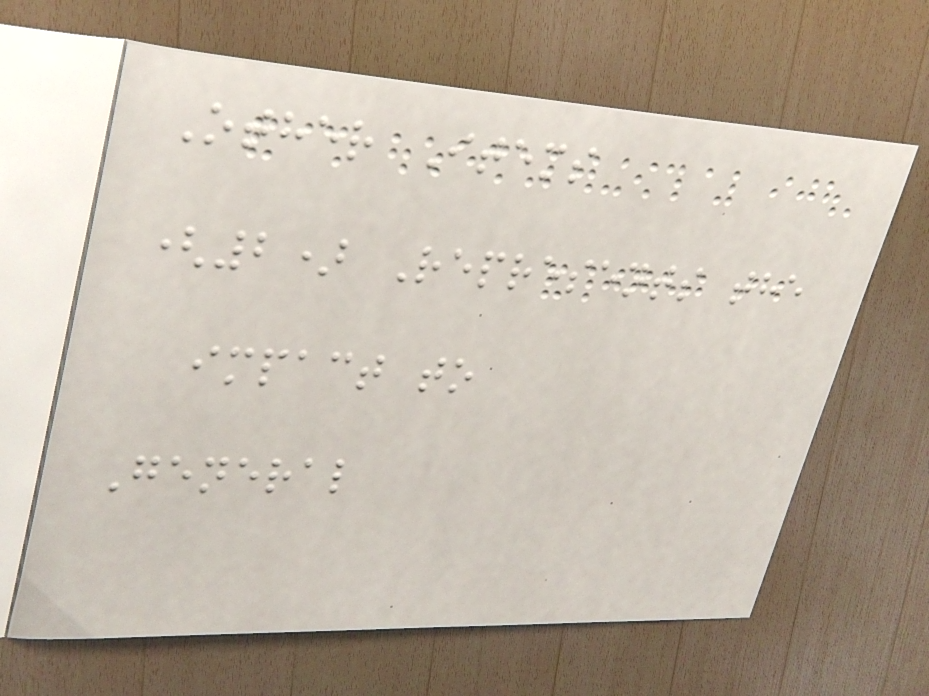Other Items
(2) Represents the
impact to
General
